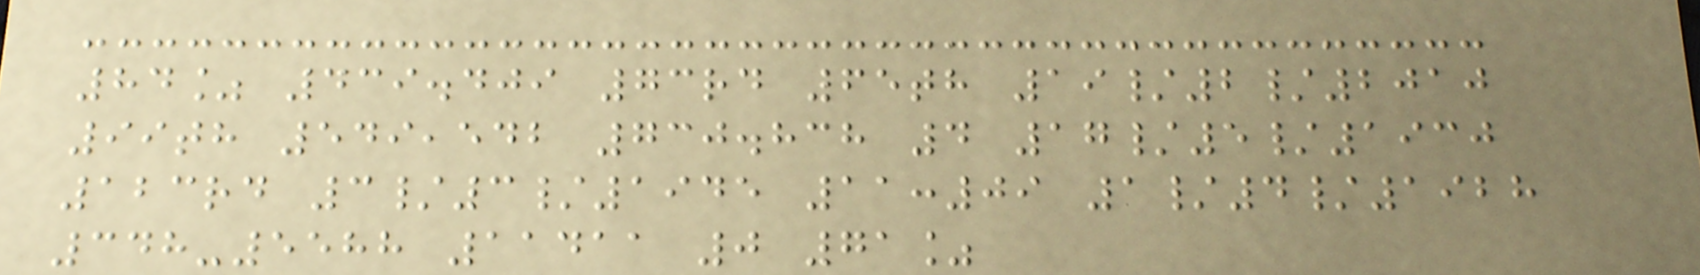84% 439.409 73rd 65th 19/2/2010
99th 549,542 730.838 4 17/5/1930
123rd 3/3/1945 11:09 1/4/1928
348-5588 11411 0 71%
